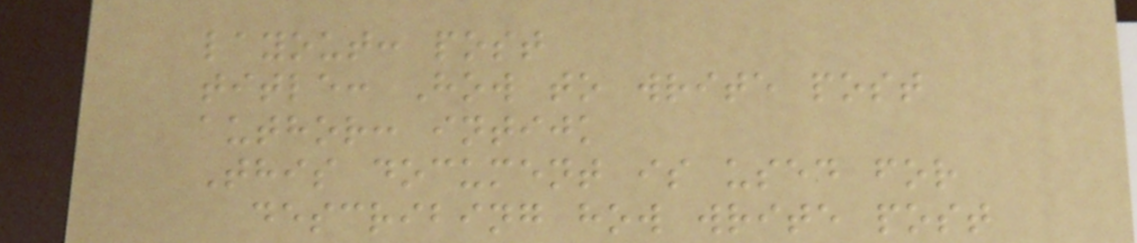layout: post
title: How to write post
author: intijk
This document is used for
describing how write post
